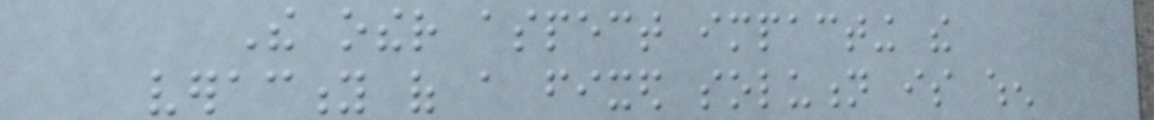The other aspect impacting the
veracity of a fixed solution is when
